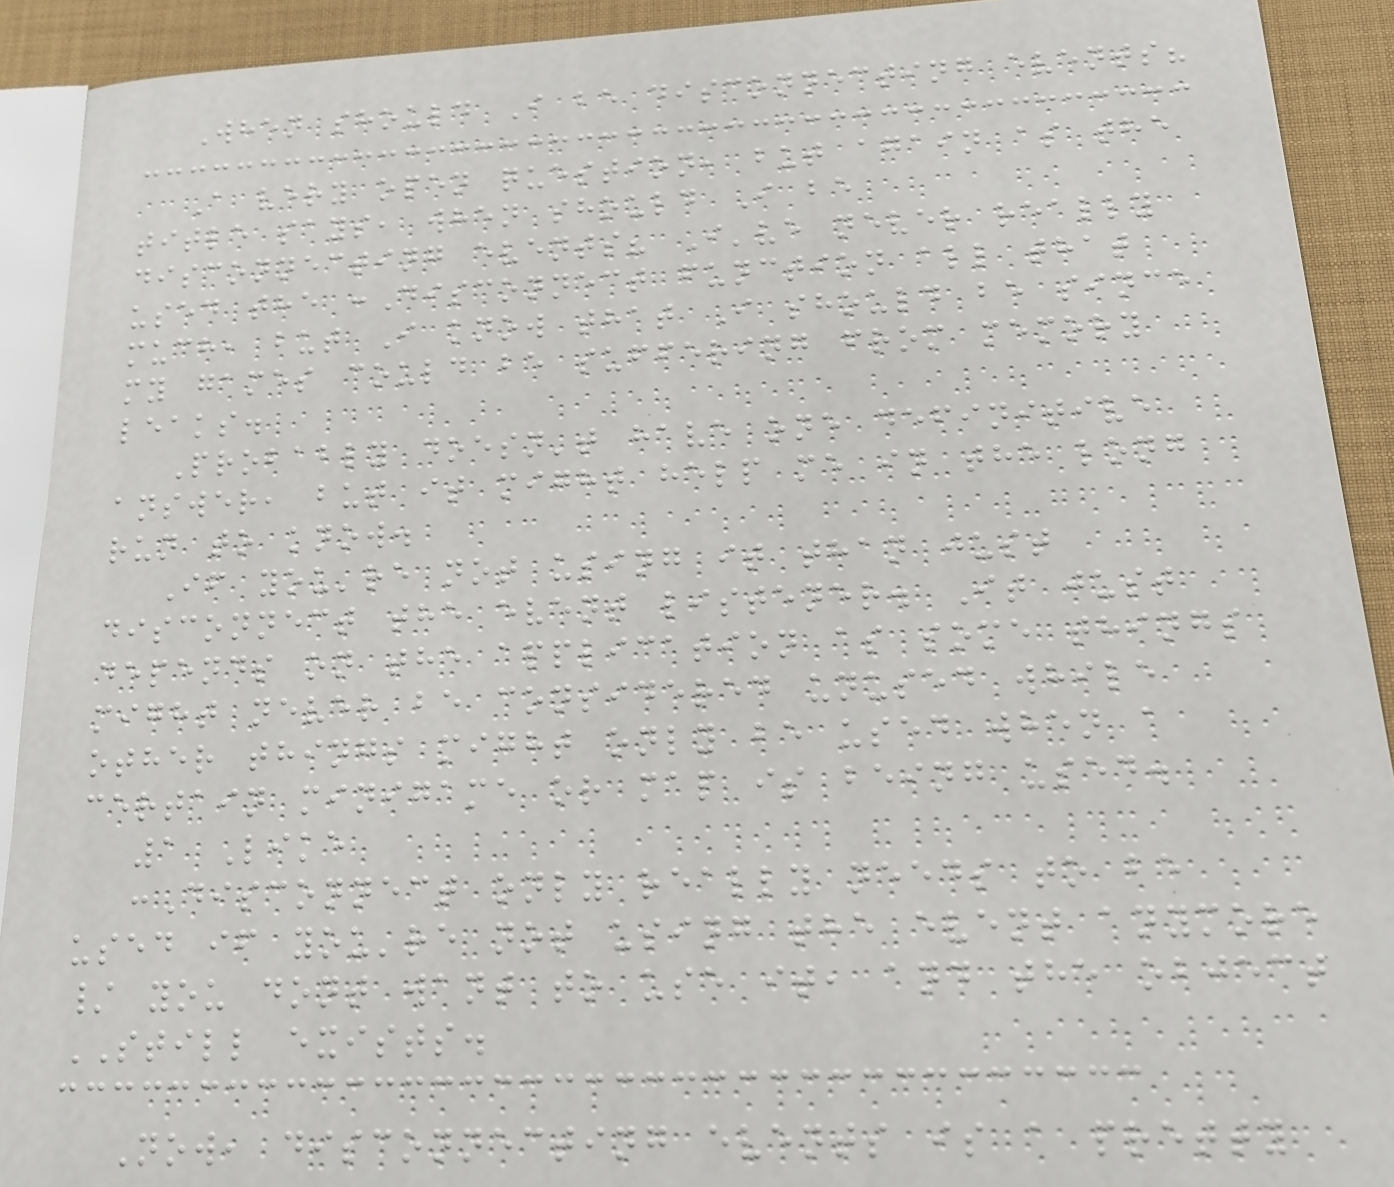When should I be disconnecting events?
A very open question, but again as the
title says, when should I be
disconnecting events? I've never really
used the :Disconnect function all that
much, but I know that I should be since
my games could be suffering from memory
leaks.
Probably doesn't have one definitive
answer, but it might help me in the long
run to know.
If you're not using it than just
disconnect the event listener. It just
depends on the application as some things
might never be considered unused while
other things might only be used when a
certain minigame or map is being used.
1 Like
:Disconnect only really needs to be
used if you're not using the event anymore
/ you dont want to use it, and the object
STILL exists.
Now, disconnecting events is a pretty
